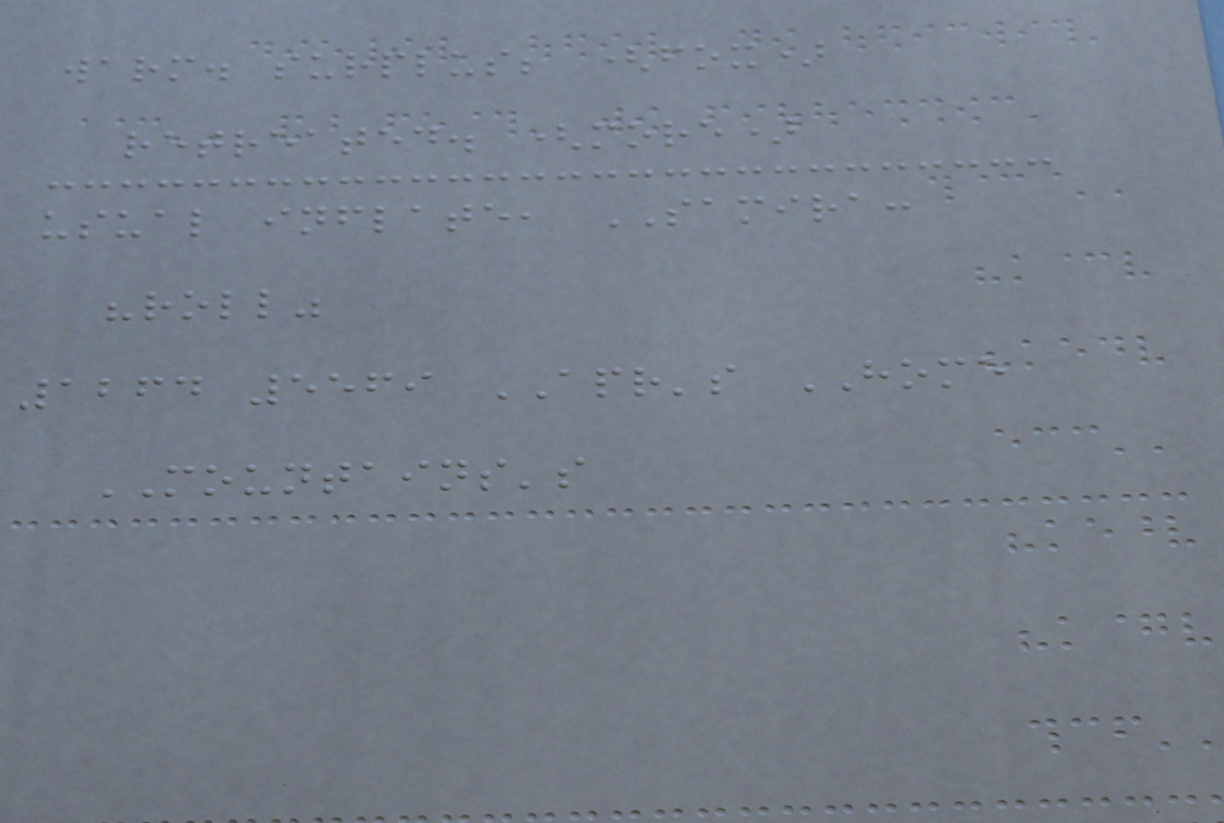warm. surplus; (fox)
retreated. (more)
usual inflate, SAMIRA:
"roll"
1264 5569 APR's HOME
MOUNTAINS's
